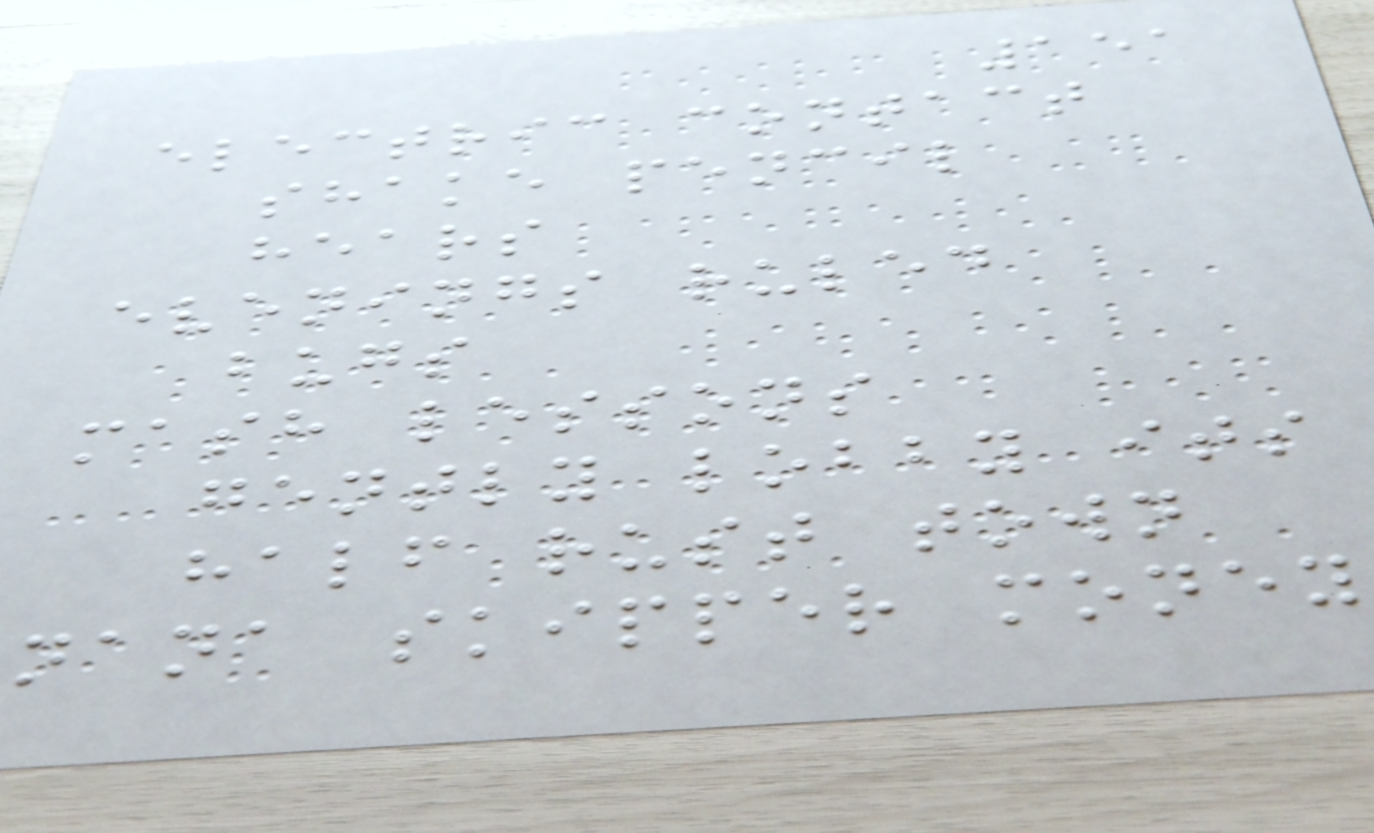151
electric contact
shake pencil
hears
evenings ruled
bugs
mash lessons
gently lobby its
half rust town
nana skipper money
